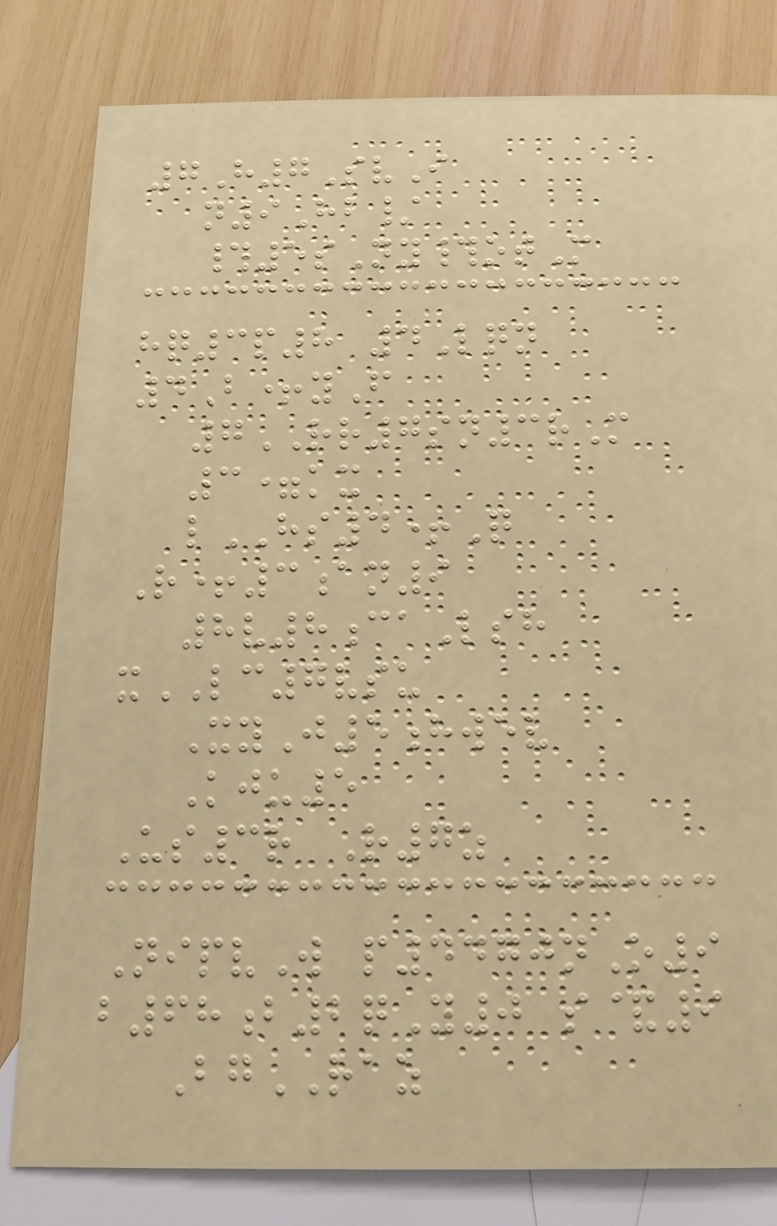7H7SvI
n9Hb/
#5sNy#otM
hq3p8 4Lqn
4B+yF
7RR7sn3rM
3=kx
lHS4+Q
R+3an9
8v8caLsh
xLC7vsu
XyJ5hwev
Kju5
Us3r R7z
NipvW p4470nO9
b68b2qY0 s&9
BgRAZ
